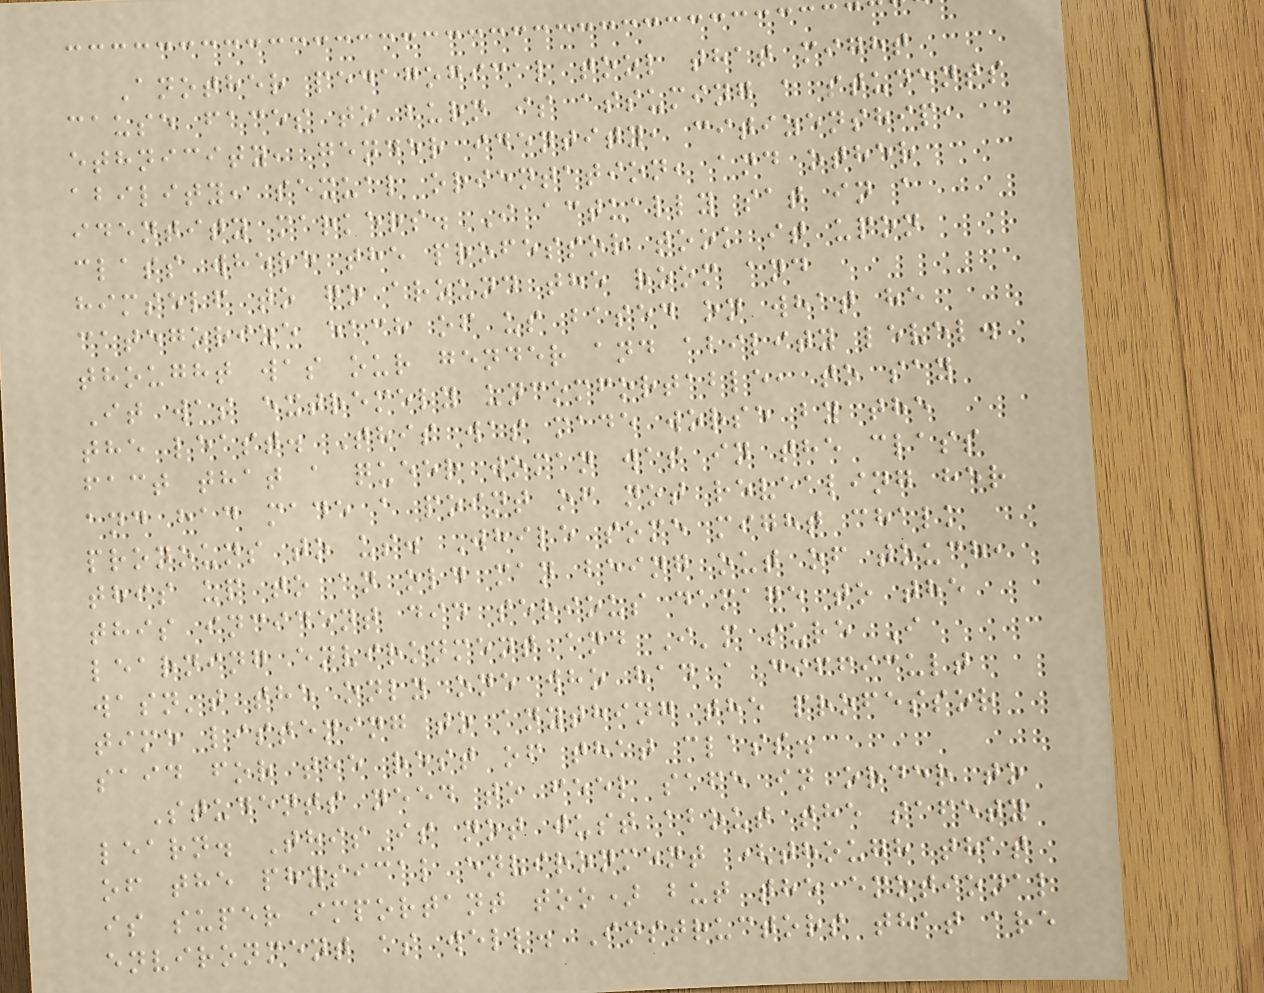Another pedagogical tool that might
cause faces to burn is assuming a students
ethnicity, gender identity, citizenship,
ability, sexual orientation, and other
identity markers. I actually sat in a
class where the professor took it upon
himself to go around the room and
categorize each of us based on what he
thought was our gender and ability level.
It was extremely uncomfortable, to say
the least. This was made worse by the
fact that a queer woman was in the class
and had made a point of not revealing her
pronouns to us. While some might chalk
this up to an old man being out of touch,
this incident did serious damage to the
learning environment and I'm sure I
wasn't the only one who had a difficult
time listening to anything the professor
said for the rest of that class.
Students need to feel safe in order to
learn. This is not just about the safety
of the physical environment (though that
is super important too) but the emotional
environment as well. Instructors that are
